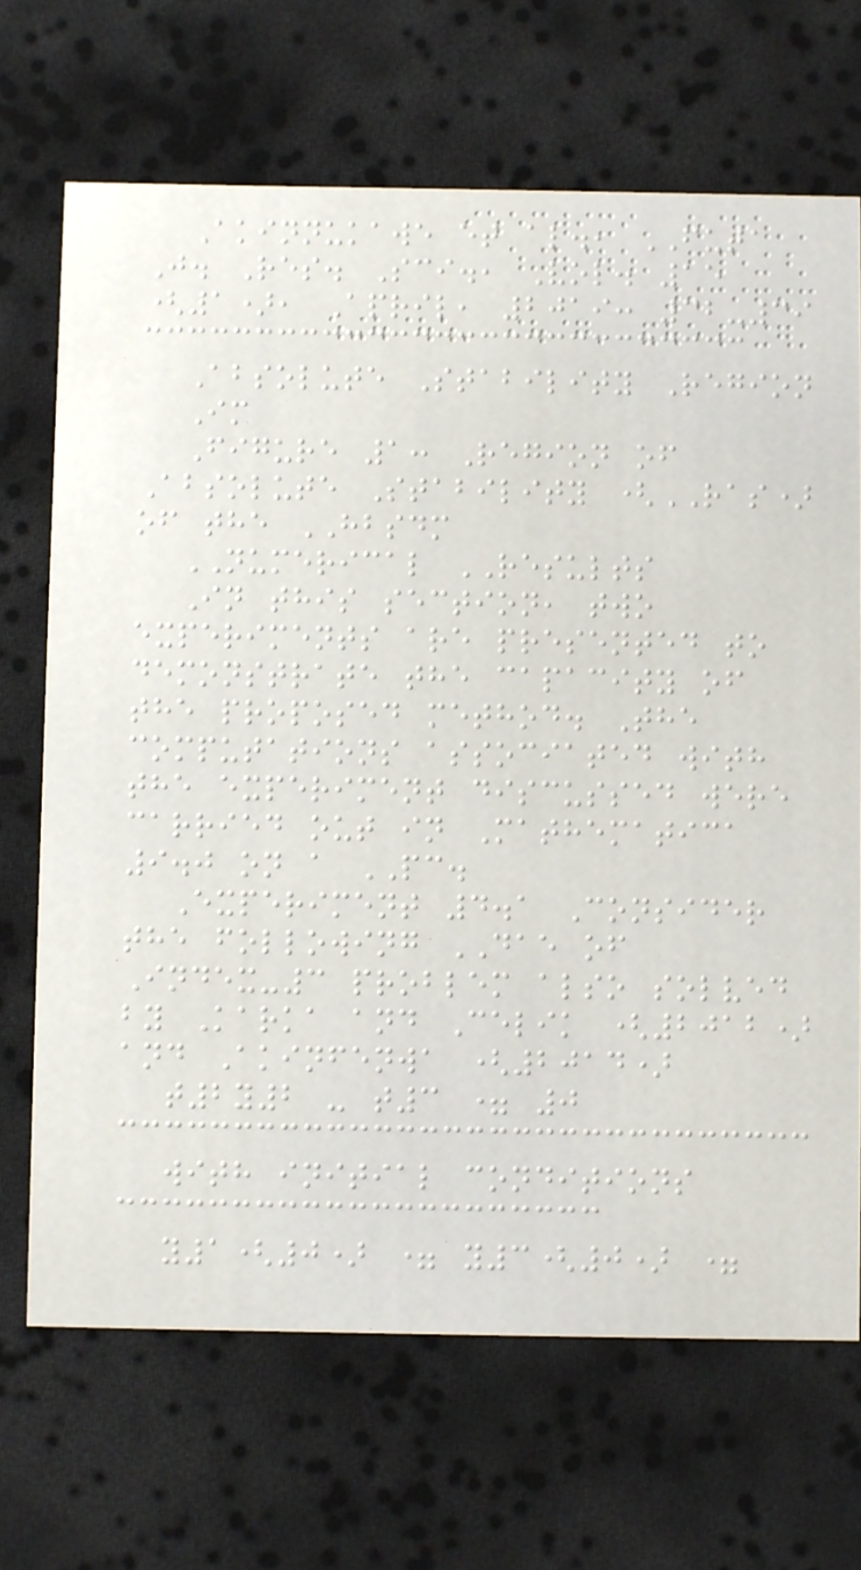Akinnukawe et al., FUTA
J. Res. Sci., Vol. 15
(1), April, 2019: 32-39
Absolute Stability Region
Im
Figure 1: Region of
Absolute Stability (RAS)
of the HBSDM
NUMERICAL RESULTS
In this section, two
experiments are presented to
demonstrate the capacity of
the proposed method. The
computations associated with
the experiment discussed were
carried out in Mathematica
9.0 on a PC.
Experiment 4.1 Consider
the following DAE of
Index-3 problem also solved
by Karka and Celik (2012)
and Akinfenwa (2014)
t2y2 - t3 = 0
with initial conditions
y1(0) = y3(0) =
